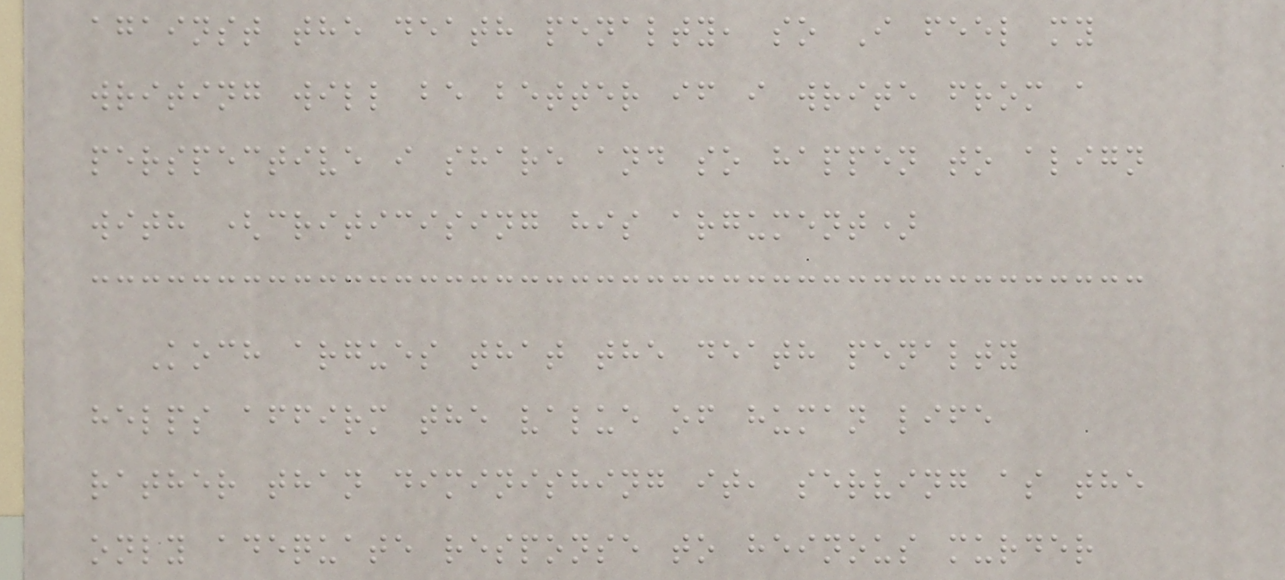against the death penalty, so I feel my
writing will be better if i write from a
perspective i share and so happen to align
with (criticising his argument)
Koch argues that the death penalty
helps affirm the value of human life
rather than diminishing it, serving as the
only adequate response to heinous murder
